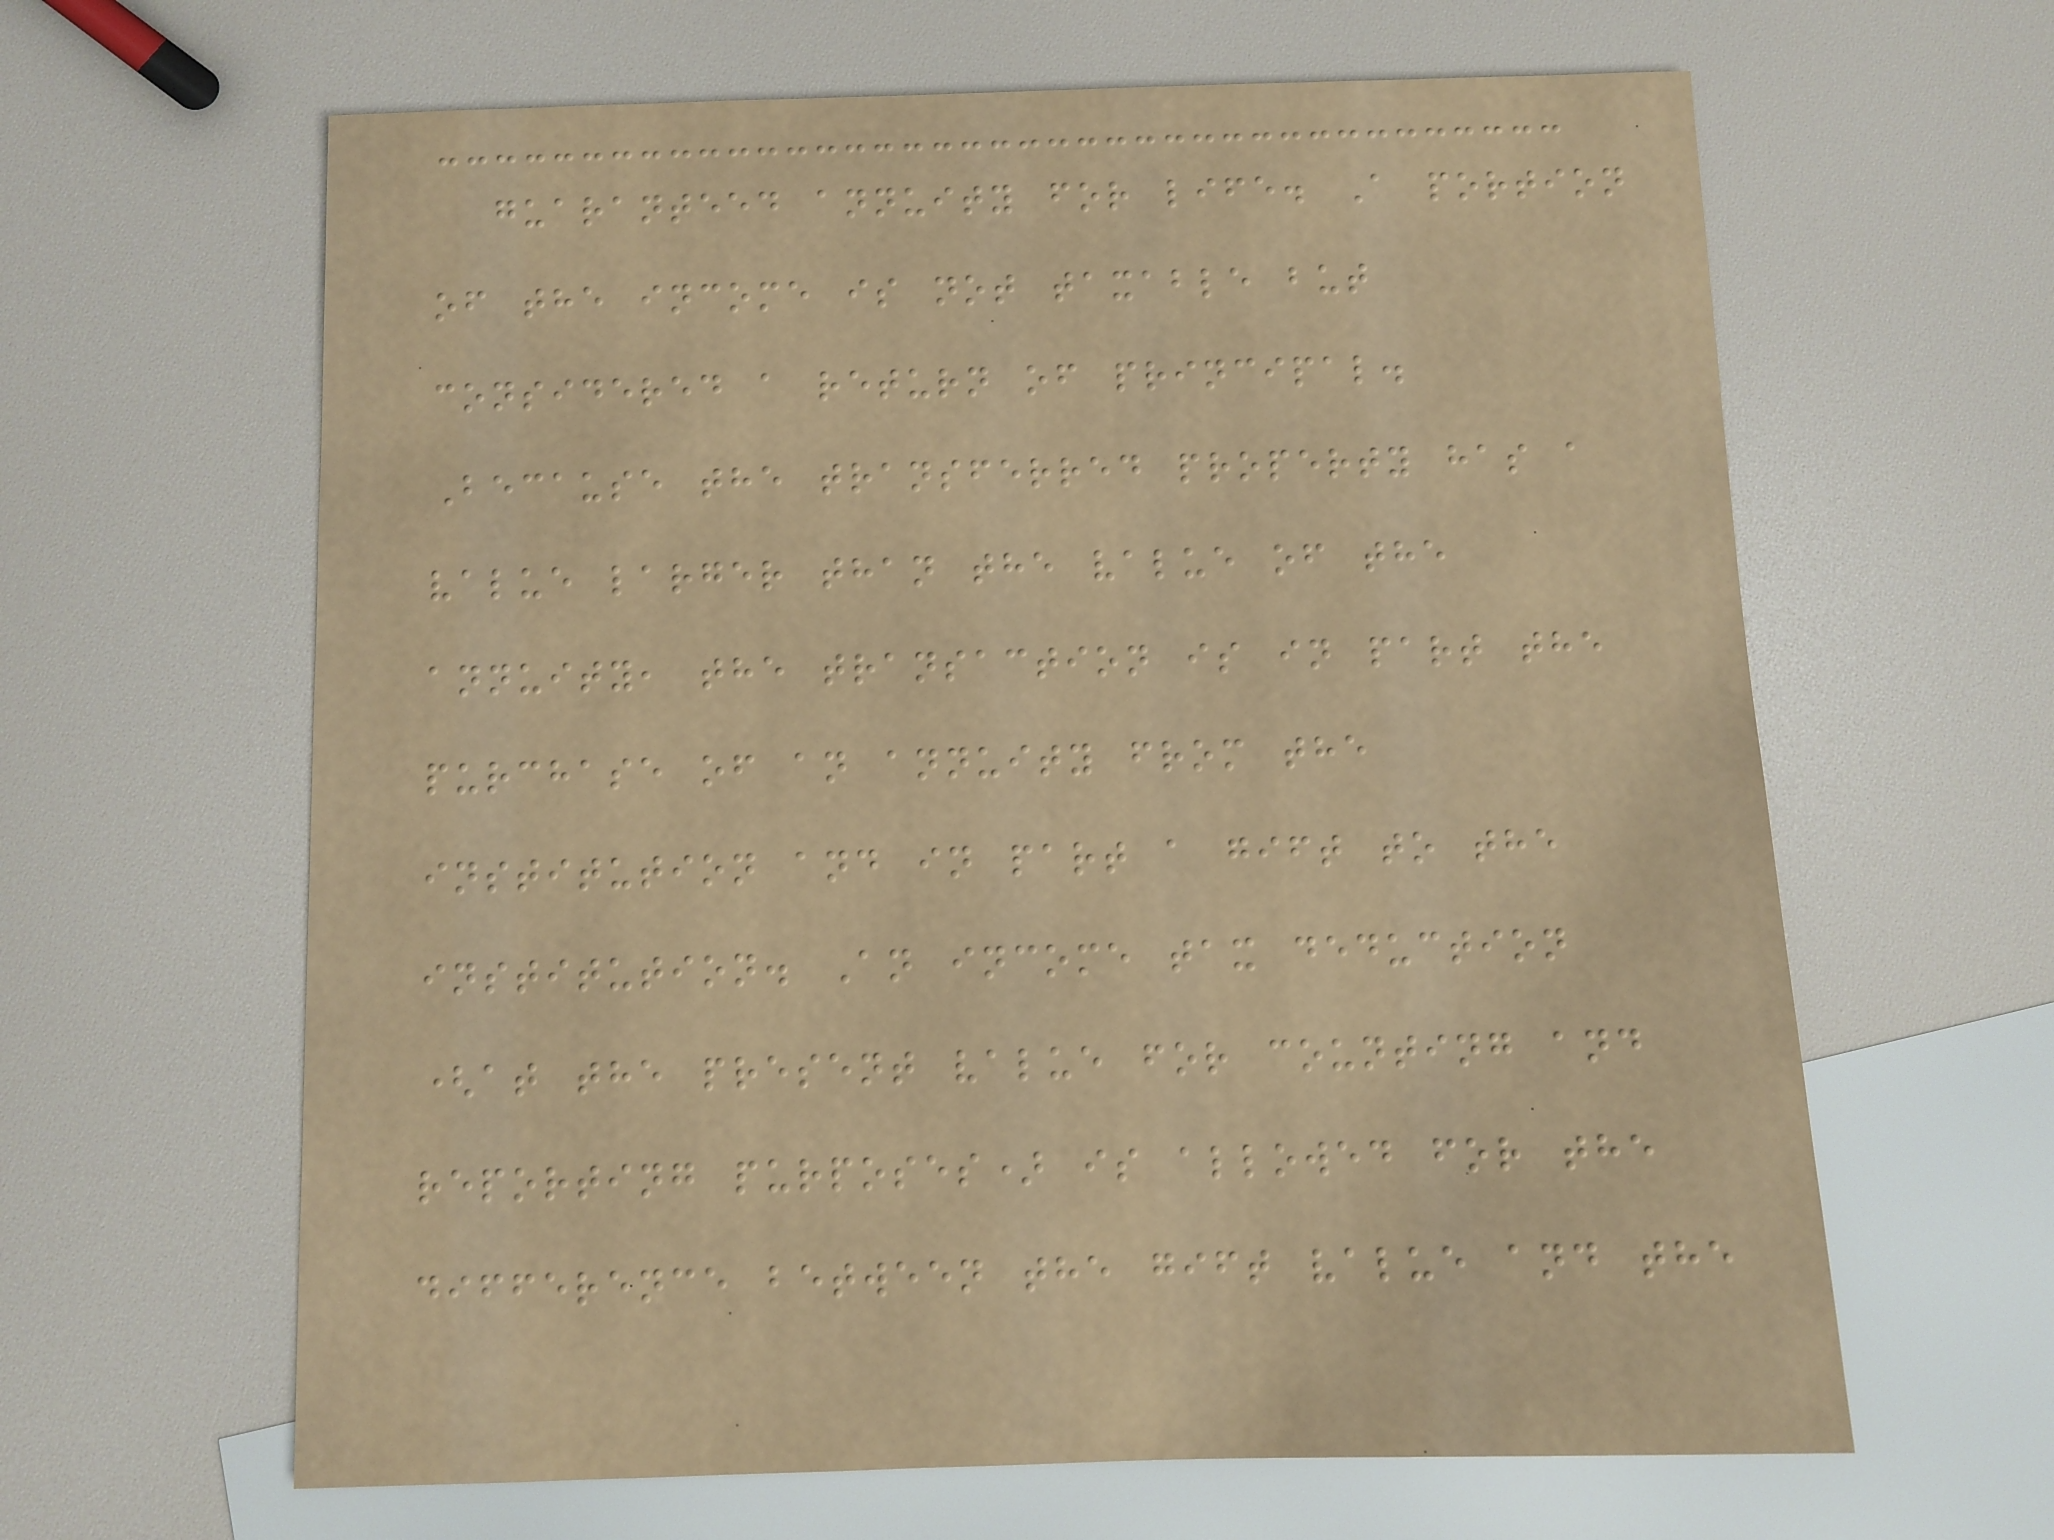guaranteed annuity for life. A portion
of the income is not taxable but
considered a return of principal.
Because the transferred property has a
value larger than the value of the
annuity, the transaction is in part the
purchase of an annuity from the
institution and in part a gift to the
institution. An income tax deduction
(at the present value for counting and
reporting purposes) is allowed for the
difference between the gift value and the
